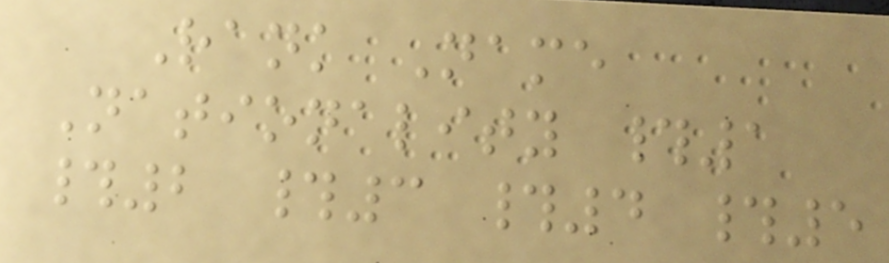Rank Name
Nationality #1
#2 #3 #4 #5
